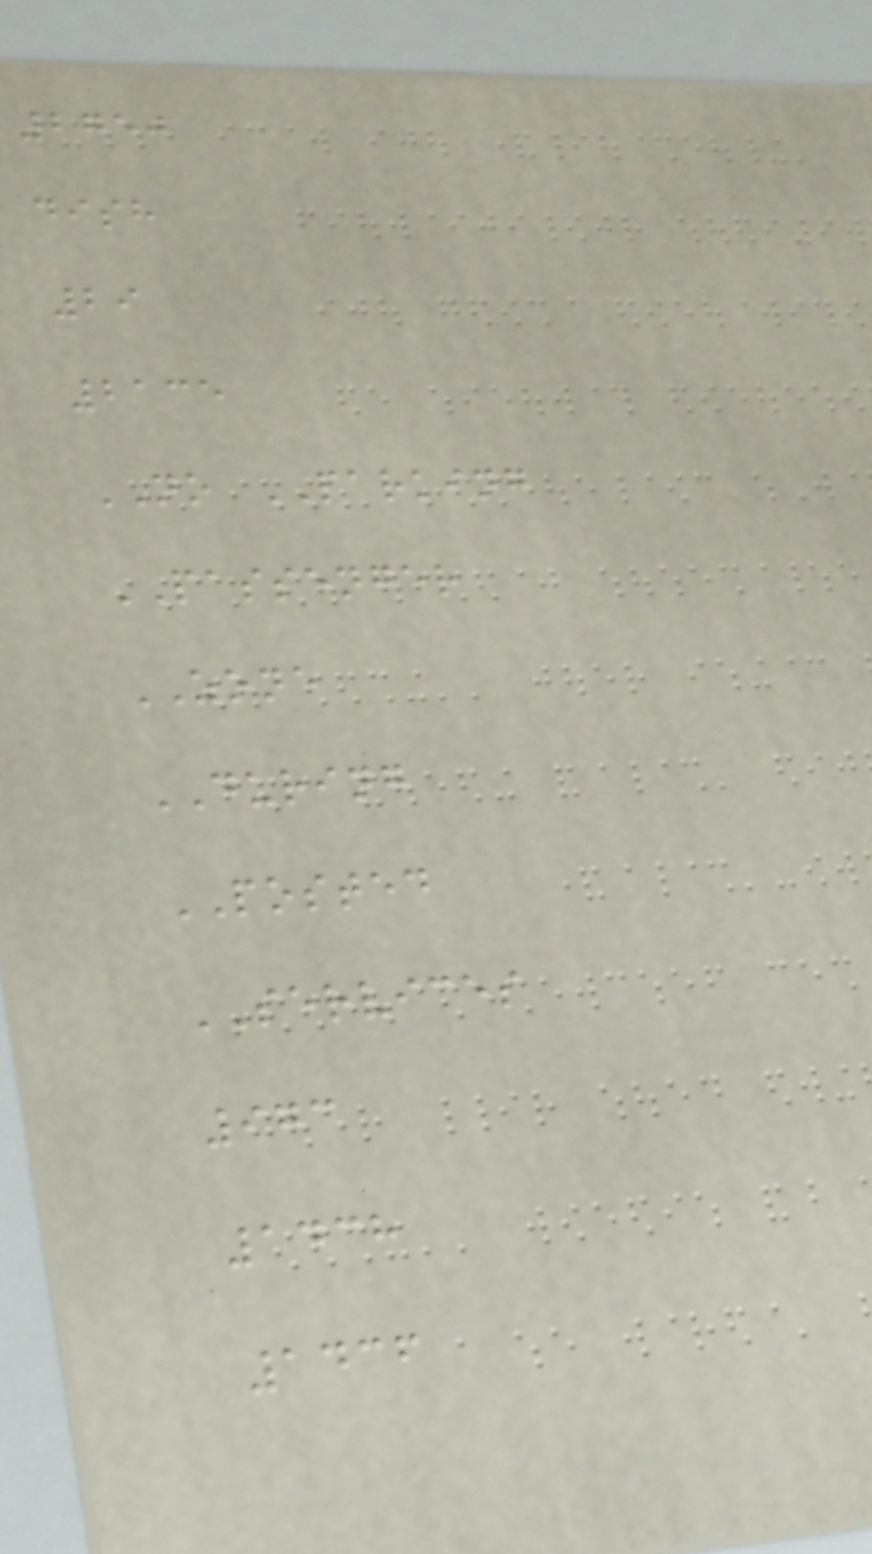2750
dish
29
2135
NO PARKING
PASSENGER
ZONE
DURING
POSTED
SERVICES
973
1438
1436
